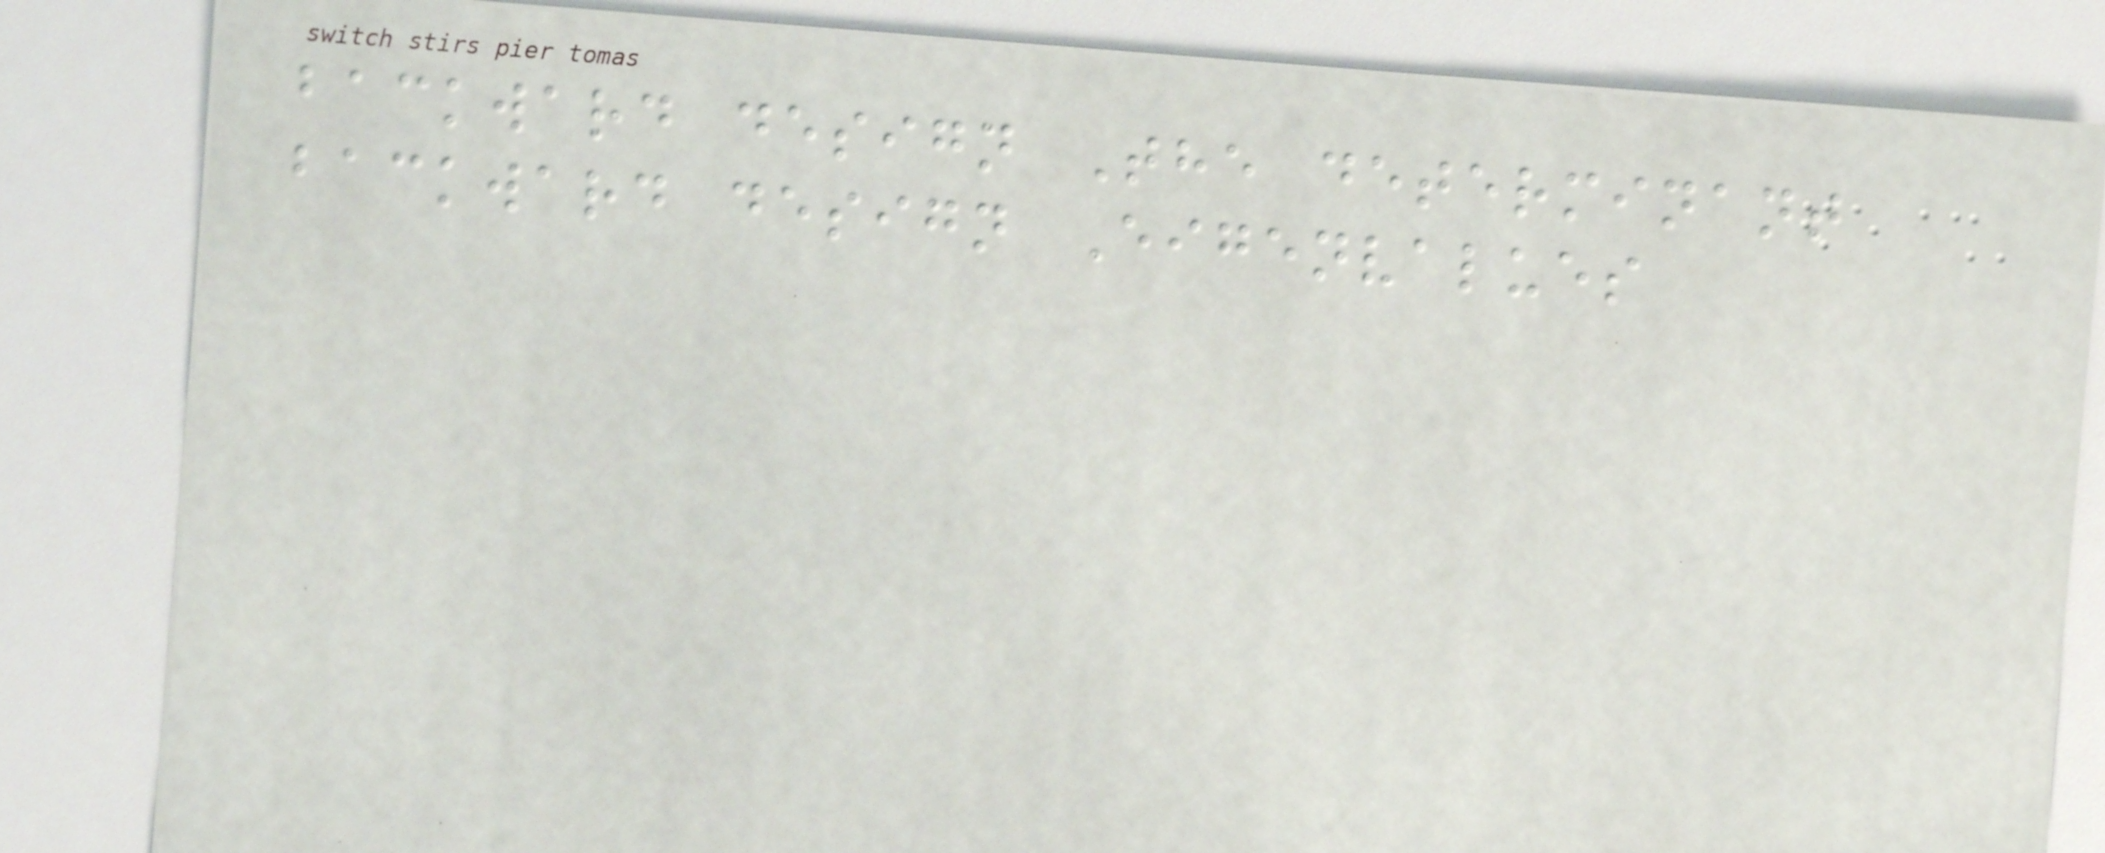backward design The determinant
backward design Eigenvalues
